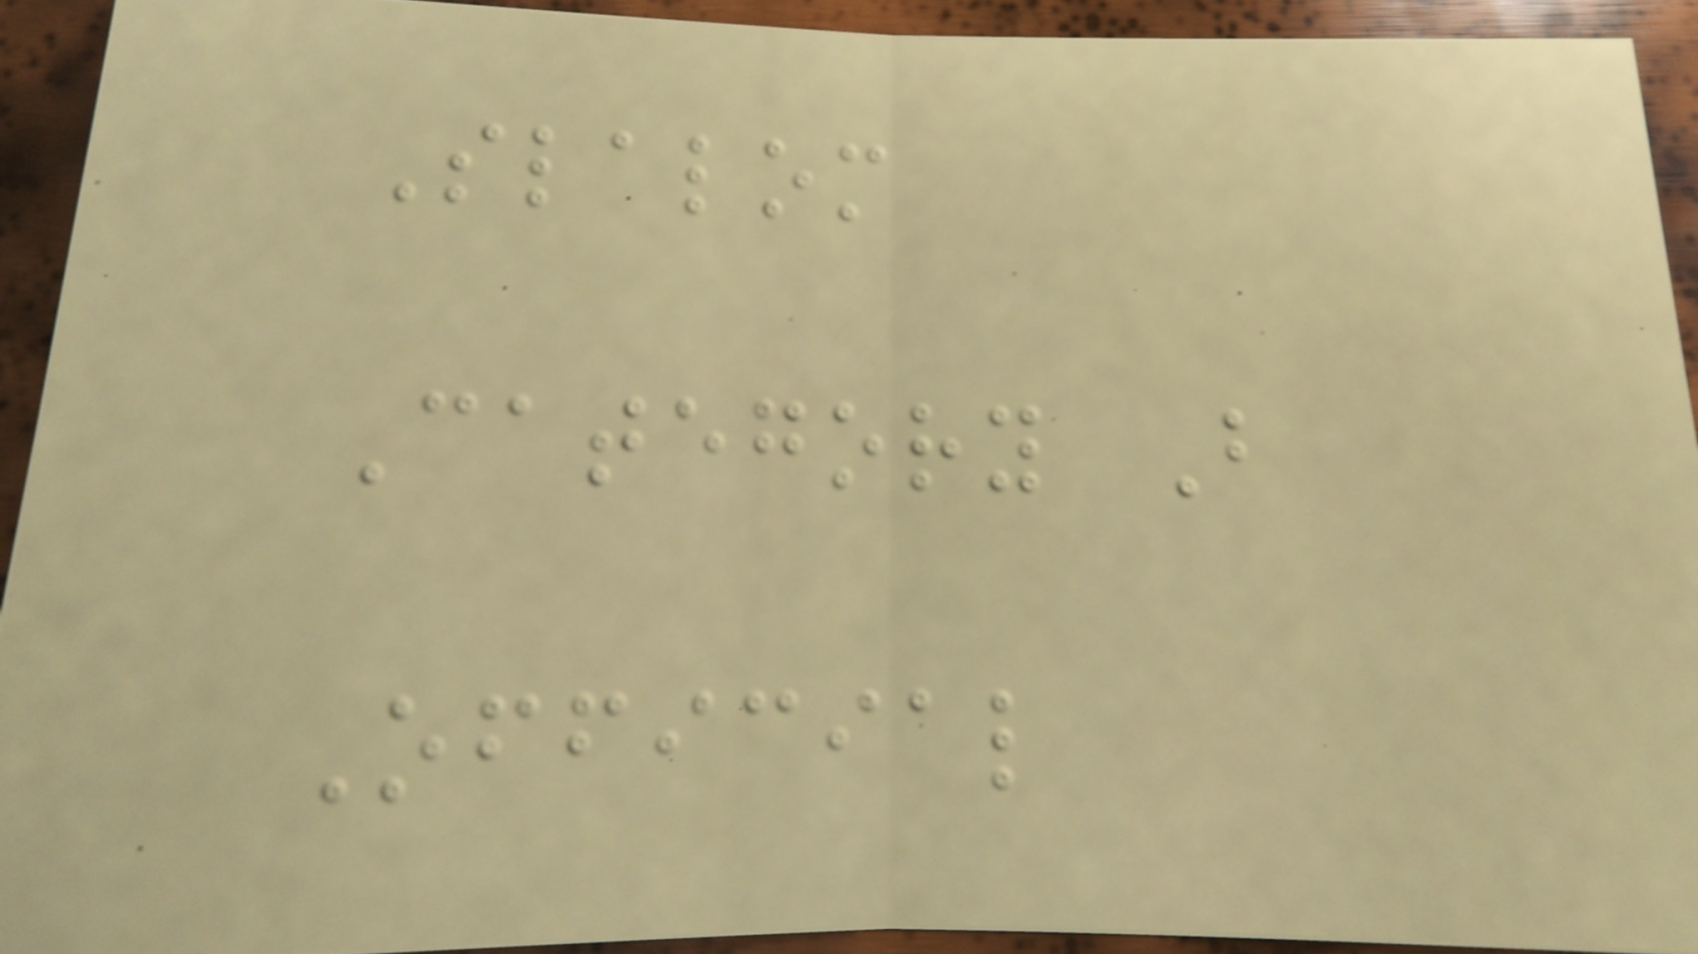Slalom
Category B
Official
